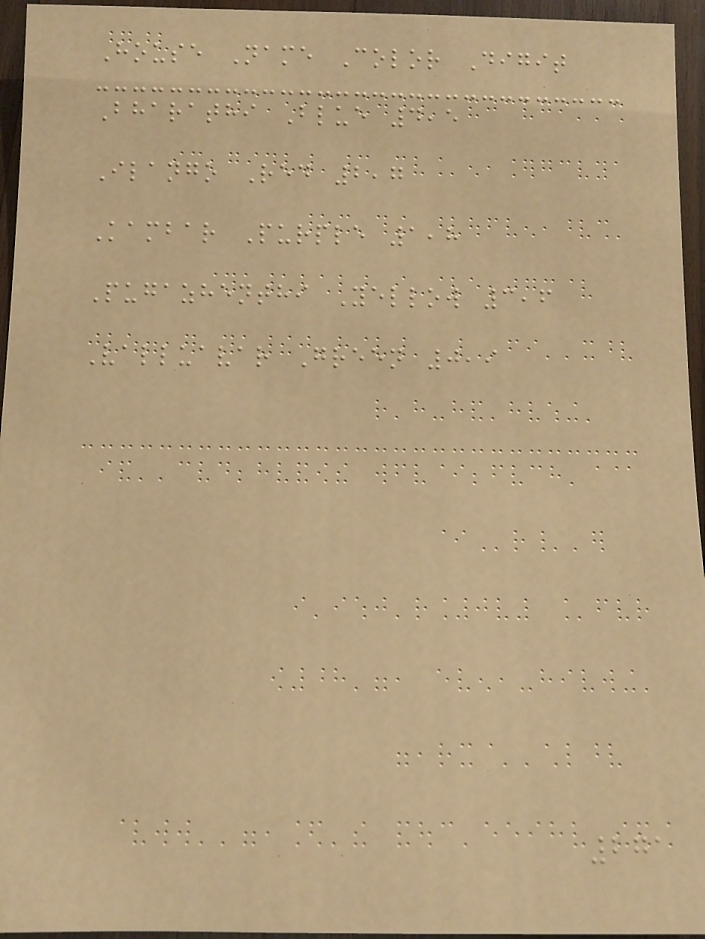House Name Color Digit
Bharathi Blue 4,5
Ilango Red 2,7
Kambar Purple 1,8
Pugazhenthi Yellow 3,6
Valluavar Green 0,9
271
